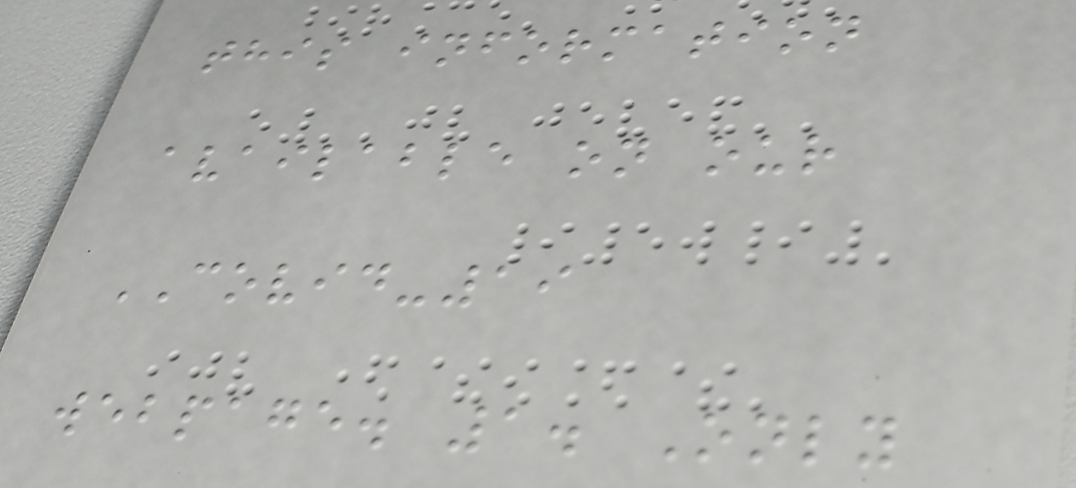this information
available on our
COVID-19
webpage. 1. Only
